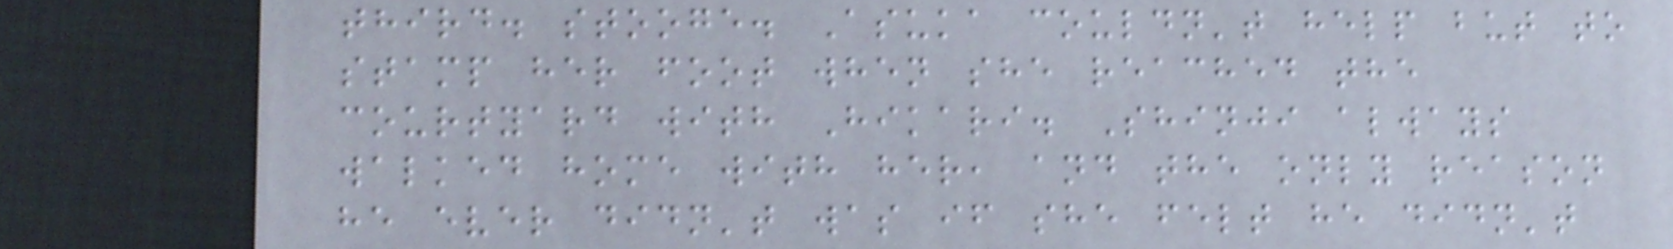third. stooge. Asuka couldn't help but to
stamp her foot when she reached the
courtyard with Hikari. Shinji always
walked home with her, and the only reason
he ever didn't was if she felt he didn't
